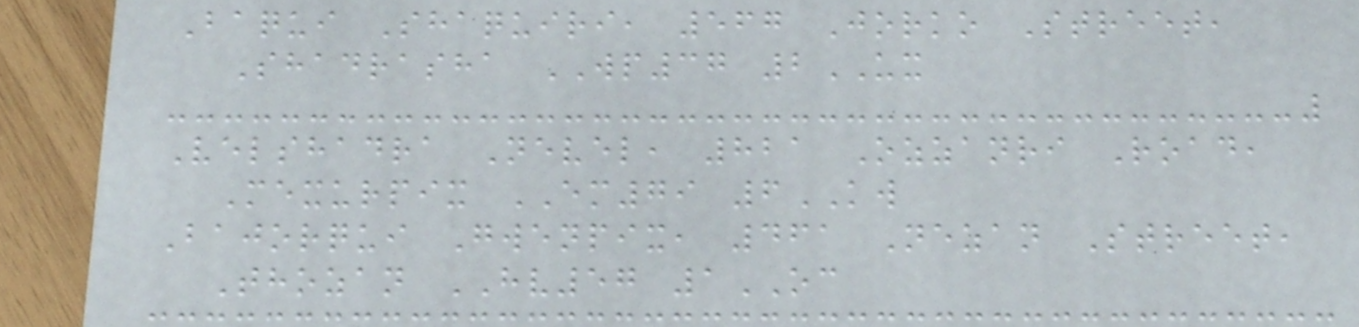Baqui Shaquiri, 567 Jorko Street,
Shadrasha WP37 2UX
Velshadra Nevel, 821 Ozzanri Road,
Mexurpix EM79 6KW
Bajorqui Gwenpix, 461 Nezan Street,
Thozan HV57 1OC
